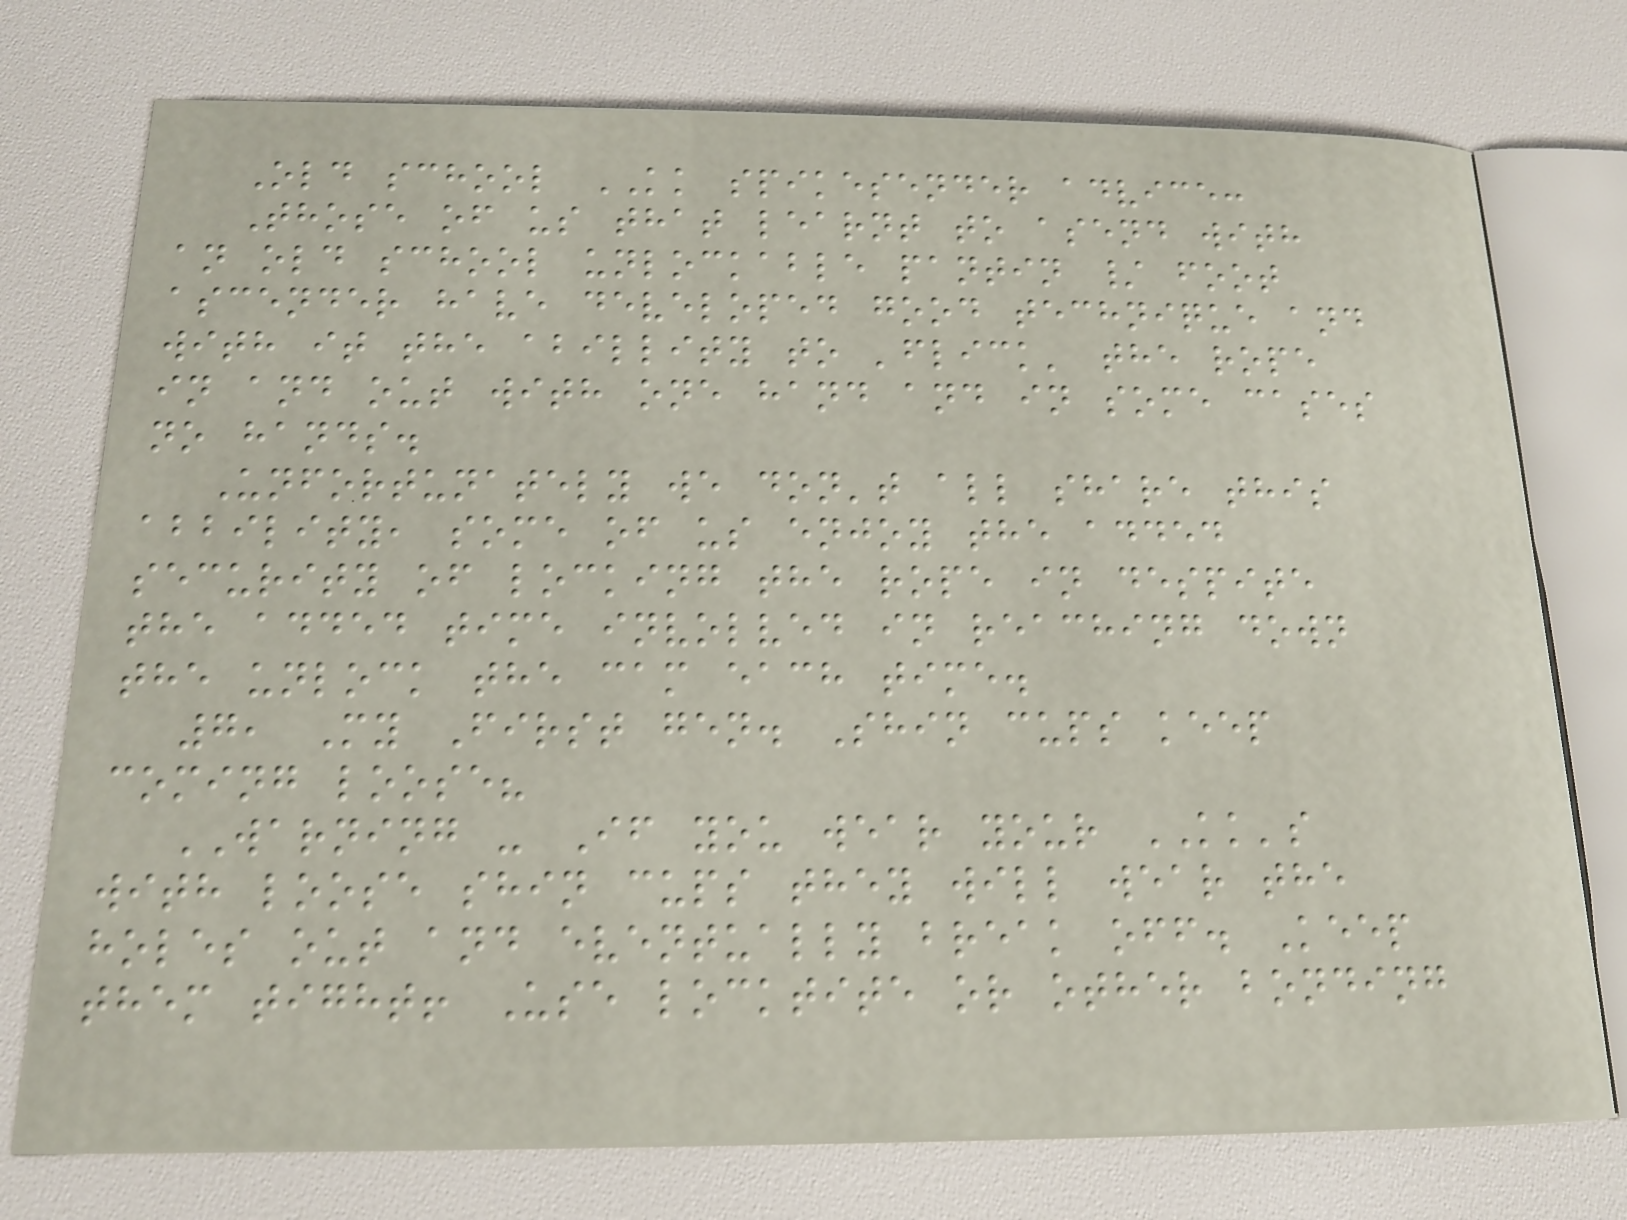Old school KK spikesender advice:
Those of us that learnt to asend with
an old school unlockable pantin / foot
ascender have developed good technique and
with it the abillity to 'flick' the rope
in and out with one hand and in some cases
no hands.
Unfortunately we don't all share this
abbility, some of us enjoy the added
security of locking the rope in despite
the added time involved in reaching down
the unlock the cam each time.
7, My First gen. Shin cups keep
coming loose?
WARNING - If you wear your KK's
with loose shin cups they will wear the
holes out and eventually break off. Keep
them tight! Use locktite or other bonding
